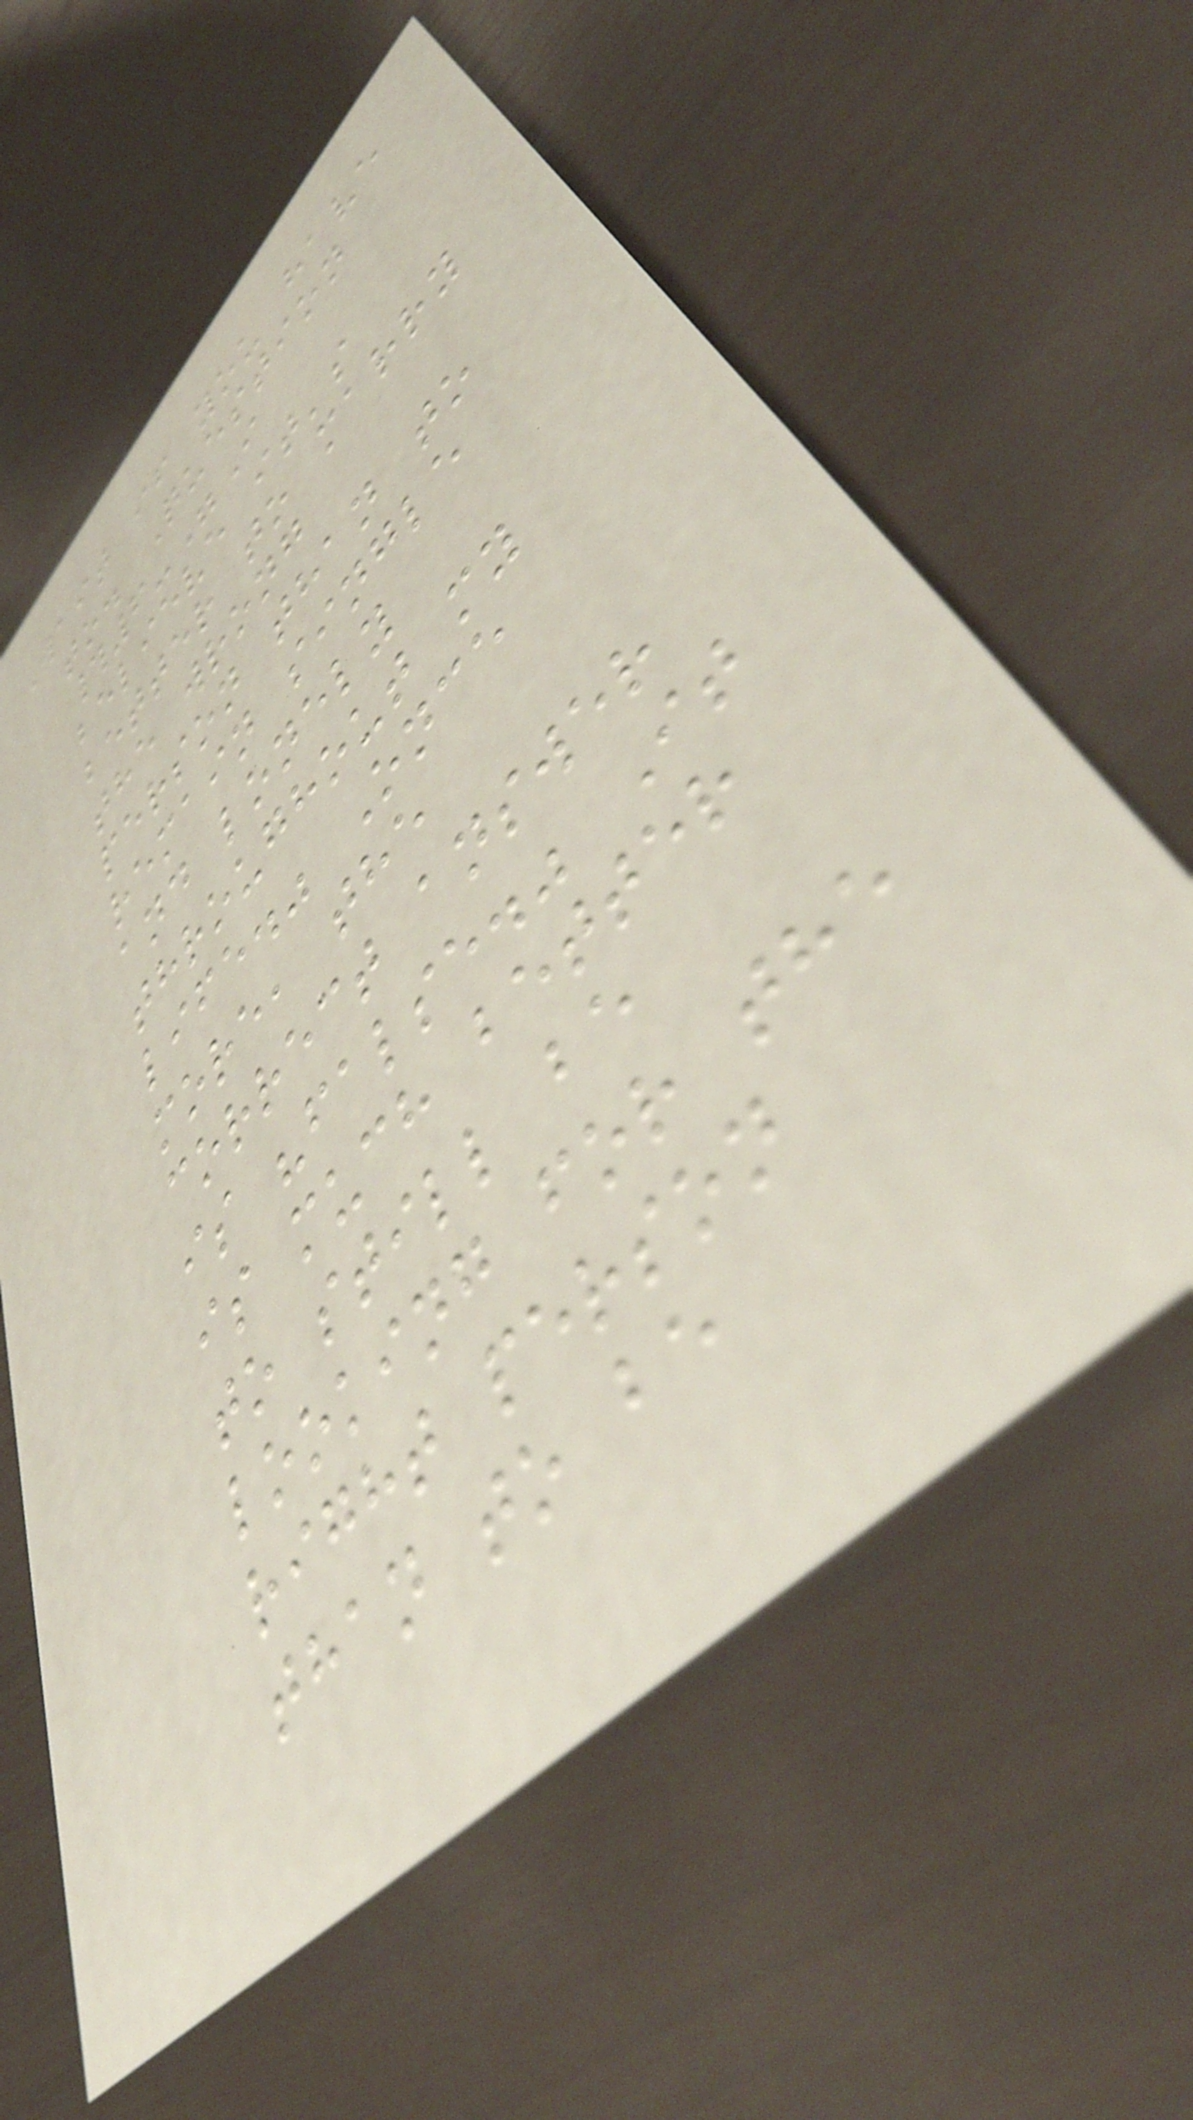Wait if you have
to. Question
#6-"I
believe it's
better to marry
the wrong
person than to
remain single
and lonely
throughout my
life." Once
more, the
correct answer
is "false." It
is much better
to still be
looking for the
right person
than to be
